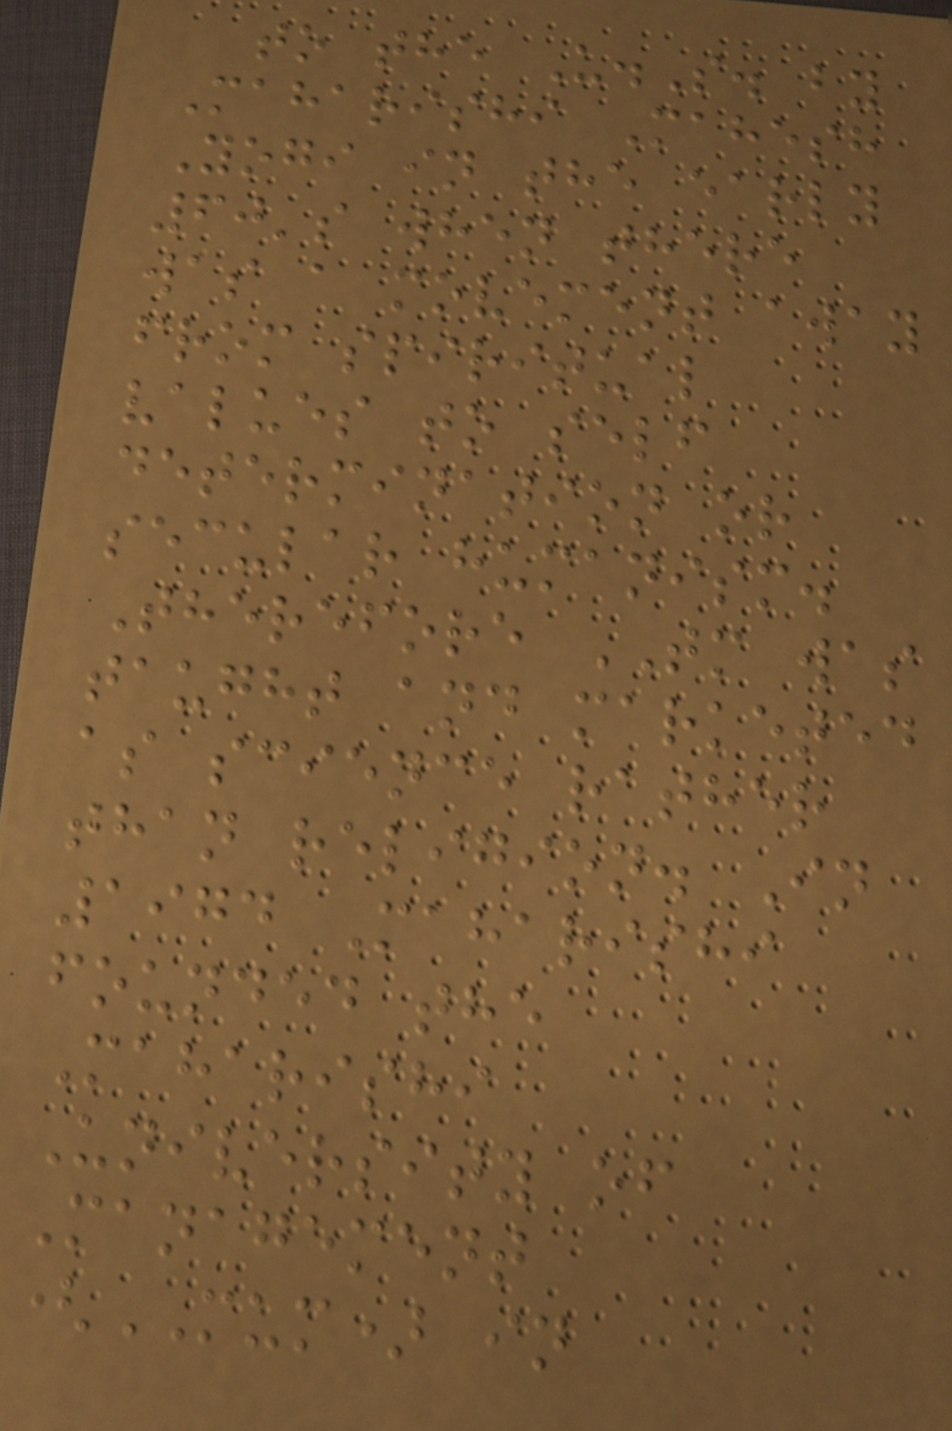to the U.S. by
Maharishi Mahesh
Yogi in the early
60's when there
was a movement away
from spiritual
values to self
determination or
secular humanism.
Therefore TM was
taught and marketed
as science rather
than religion. In
1974 Maharishi
founded the
Maharishi
University of
Management
(MUM) in
